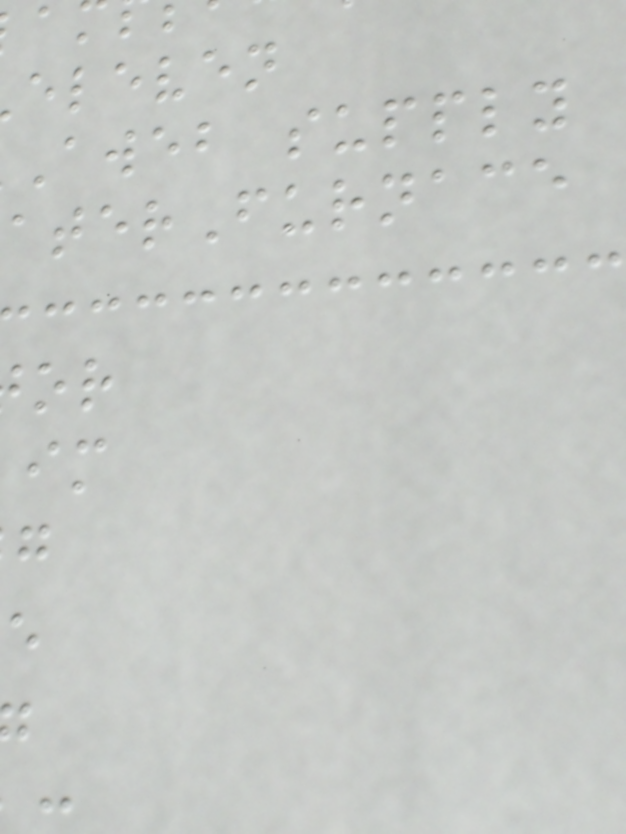eleven
aweb supply
aterFurnace
